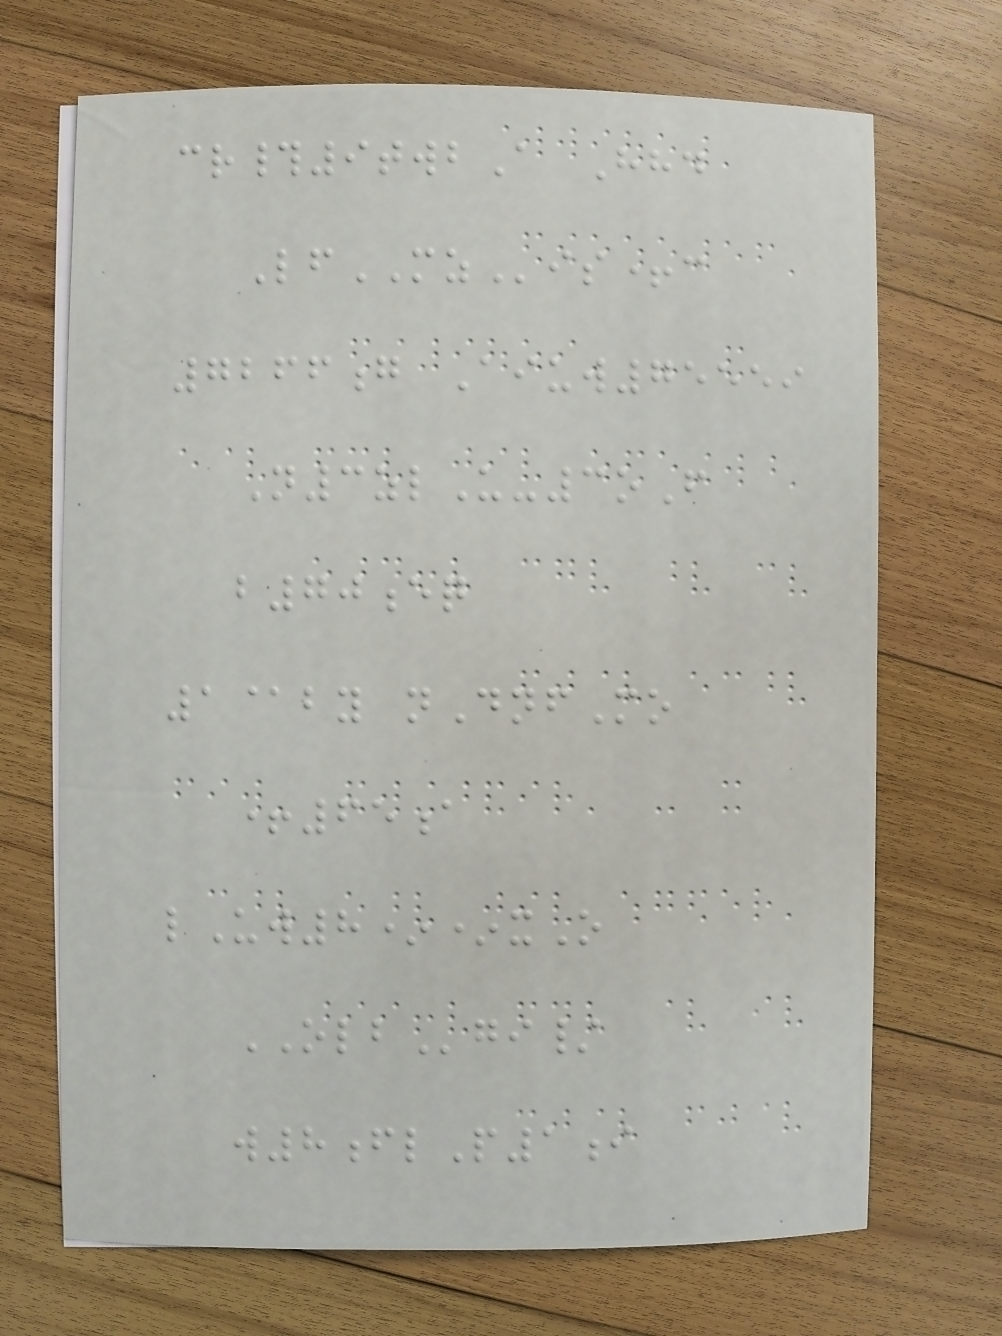cr#9twbA Hhd
LfMZis+c
7266g Aiuw75559
N3zlU-3oF
b70eq
1@by nDnfMo
+65a
lUw8**xO
OLBgi/
w8flP1i
